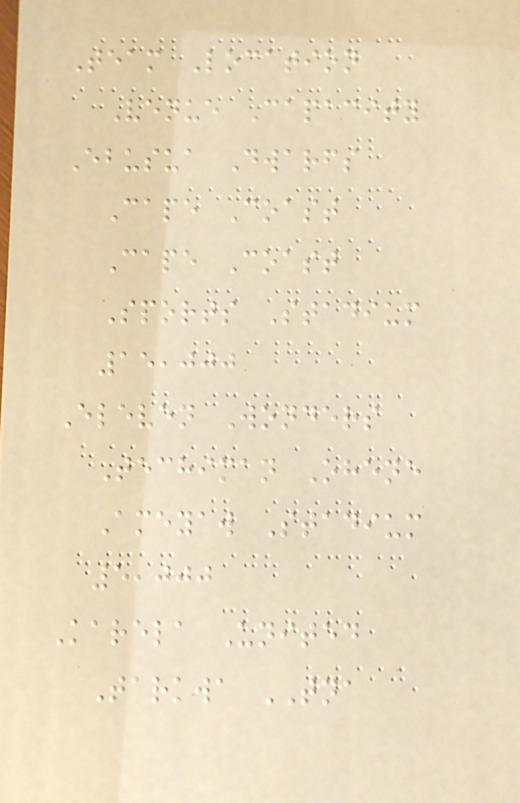Team Location
Venue Capacity
Ebusua Dwarfs
Cape Coast
Cape Coast
Sports Stadium
15,000
Eleven Wonders
Techiman Ohene
Ameyaw Stadium
5,000
Karela United
Tarkwa TNA
